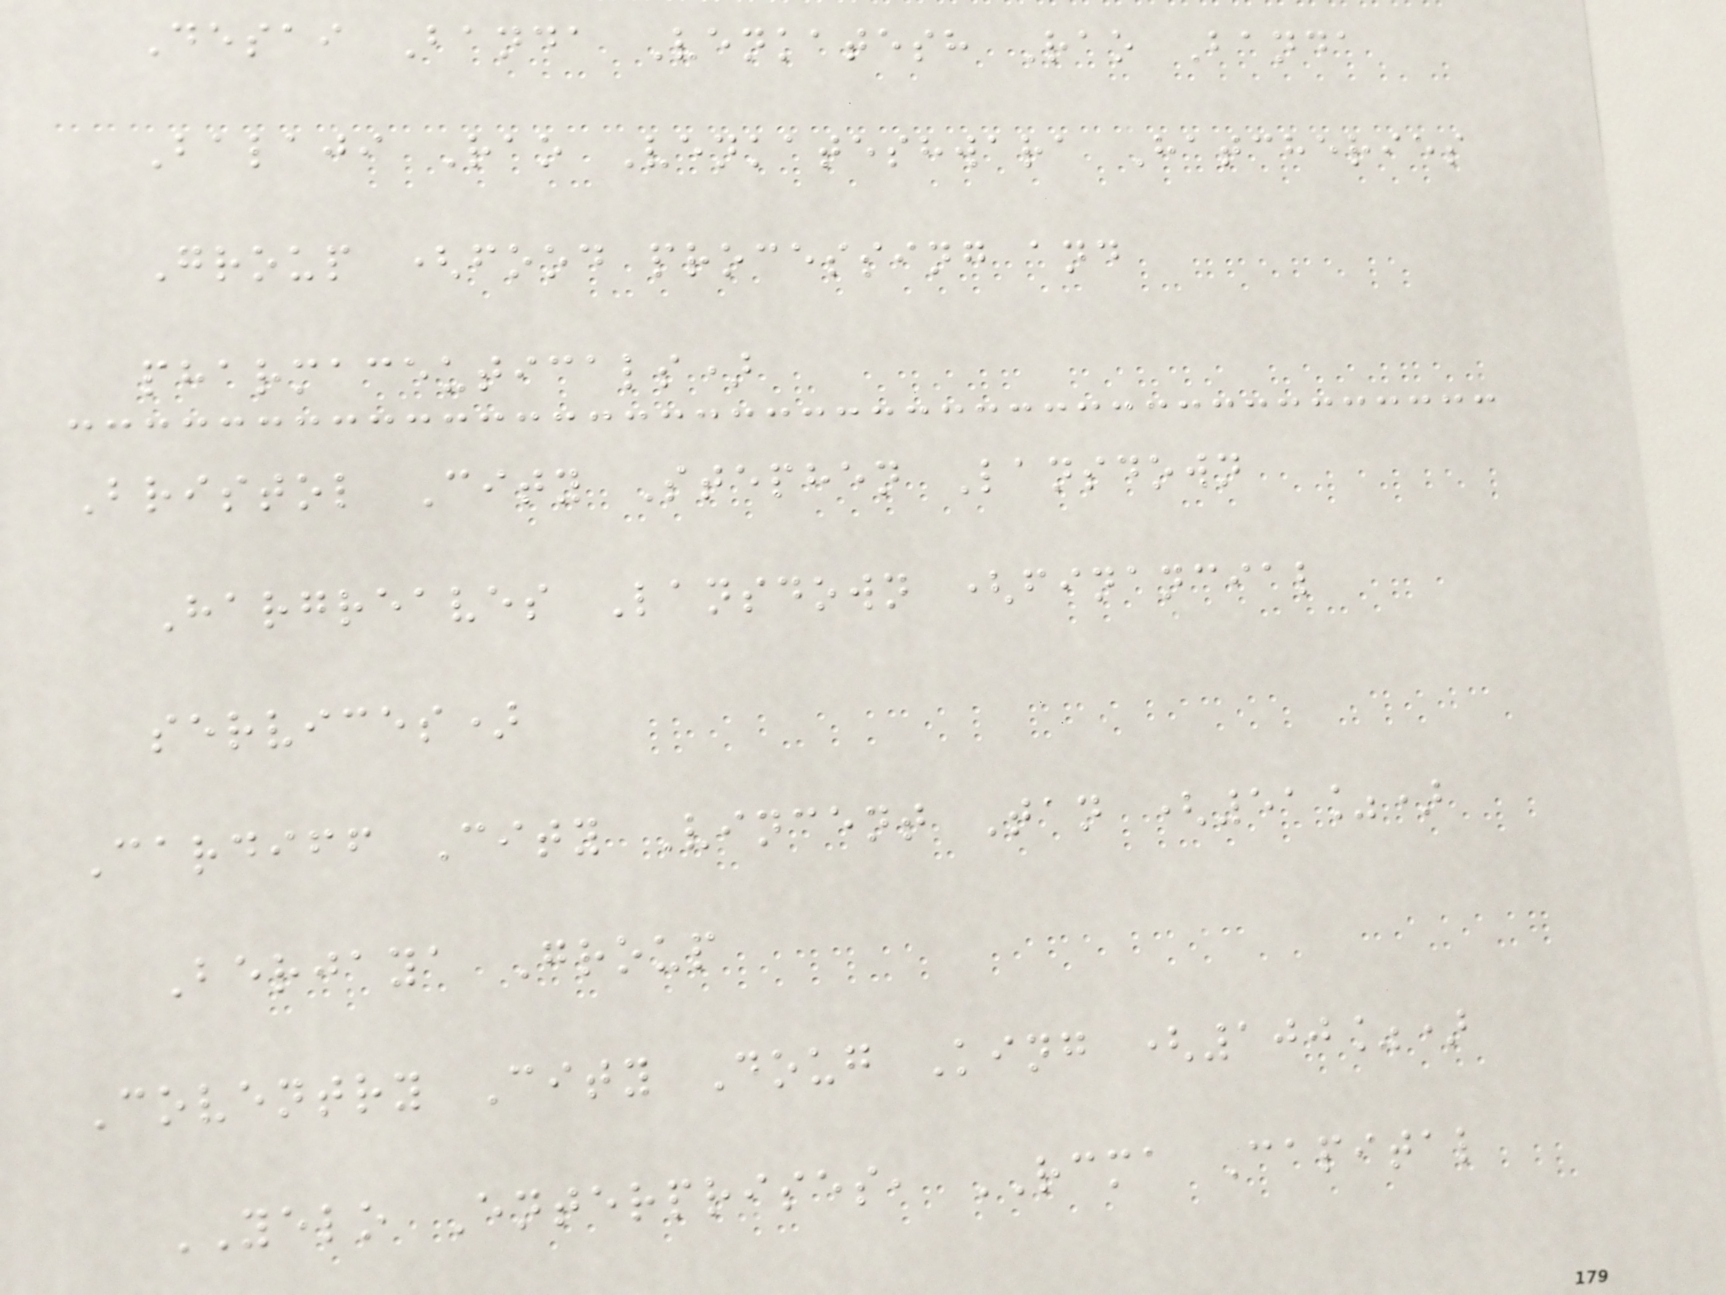Desai Banda Venkatesh Rao Banda
Balaji Rao Venkateshwara Hatcheries
Group (food processing and
pharmaceuticals)
Bristol City Stephen Lansdown
Hargreaves Lansdown (financial
services)
Cardiff City Vincent Tan (51%)
Berjaya Group
Coventry City Doug King (100%)
YELO Enterprises, RCMA Capital
